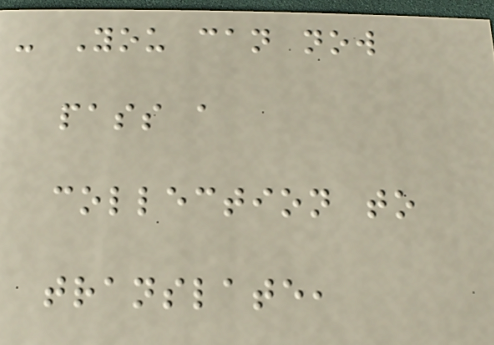- You can now
pass a
collection to
translate,
